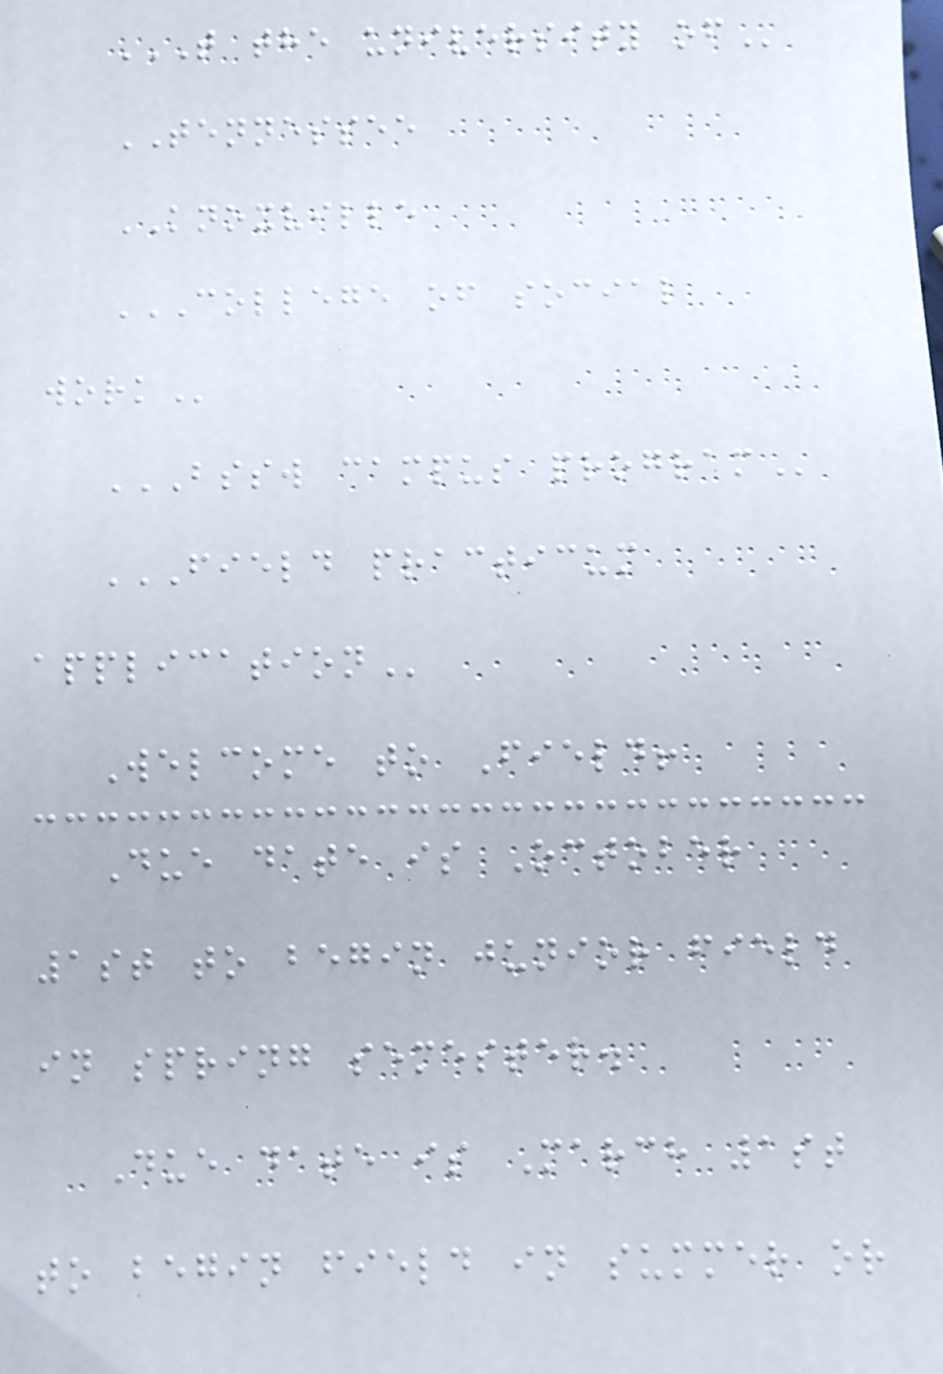T THE UNIVERSITY OF
TENNESSEE
KNOXVILLE
COLLEGE OF SOCIAL
WORK
BSSW CAMPUS PROGRAM
FIELD PRACTICUM
APPLICATION
Welcome to Field!
Due date is October
1st to begin junior field
in spring semester.
Due date is March 1st
to begin field in summer or
